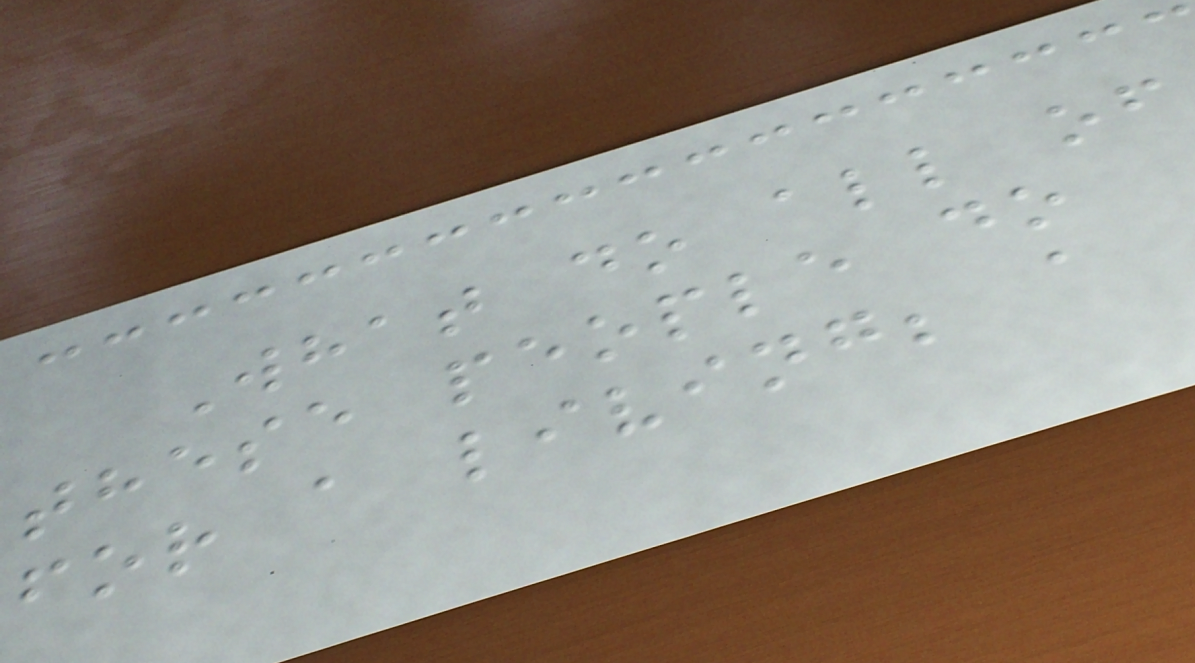What do all of
these people do
for a living; a
